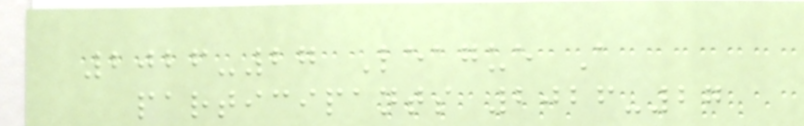2026-27 League A
participants 2026-27
